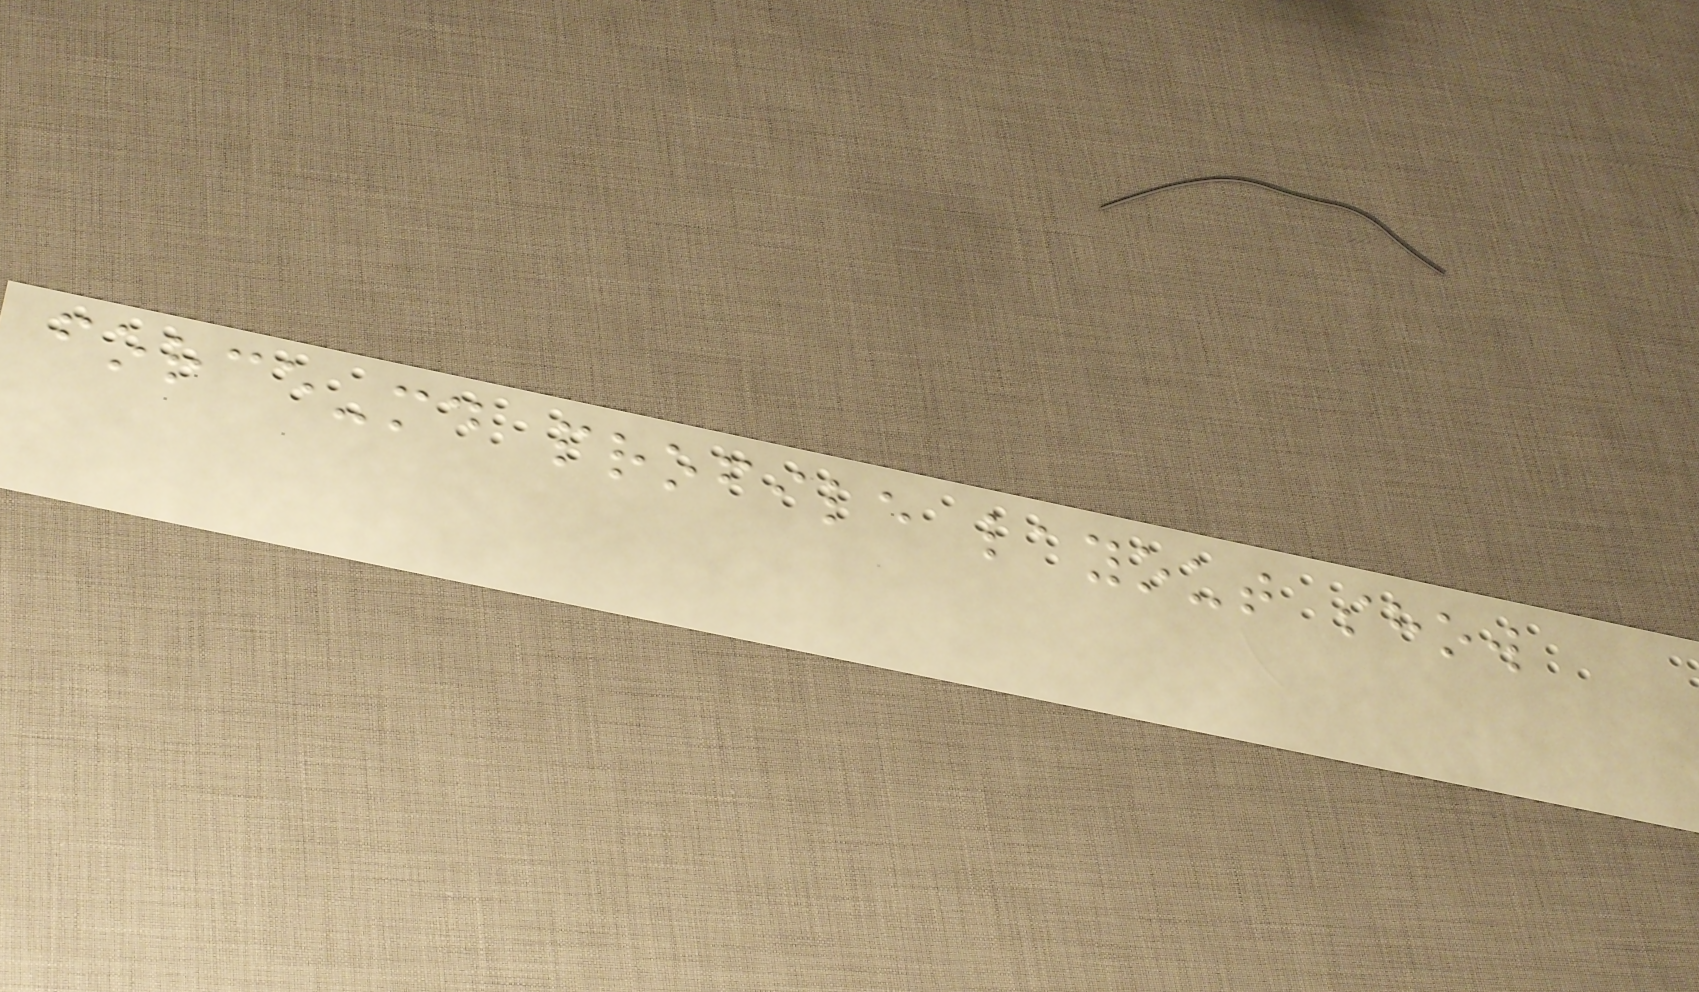force-md profile layout show
